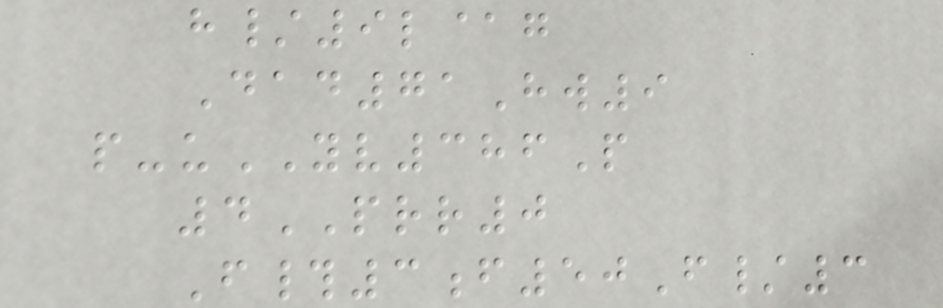h/9l@g
Dad71Hw9
p-uYV386P
4PRR0
F#3f50F/3
